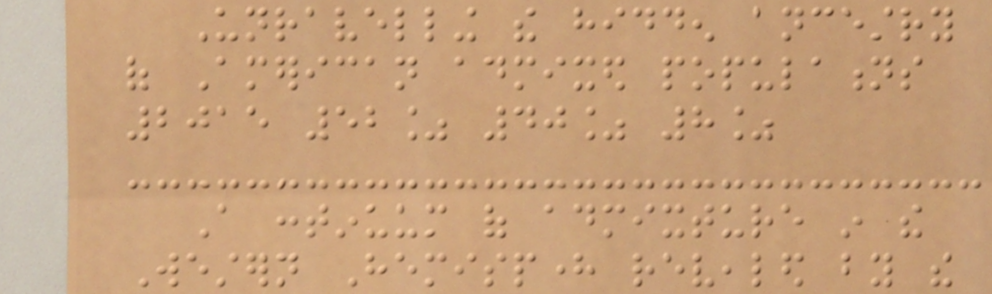Unravelling the hidden ancestry
of American admixed populations
2015 52% 40% 8%
A continuum of admixture in the
Western Hemisphere revealed by the
